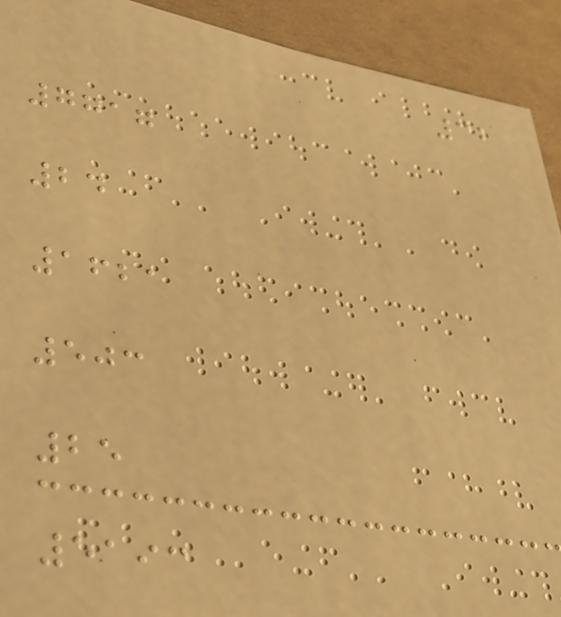32
7717
24
1621
503
25
5193
